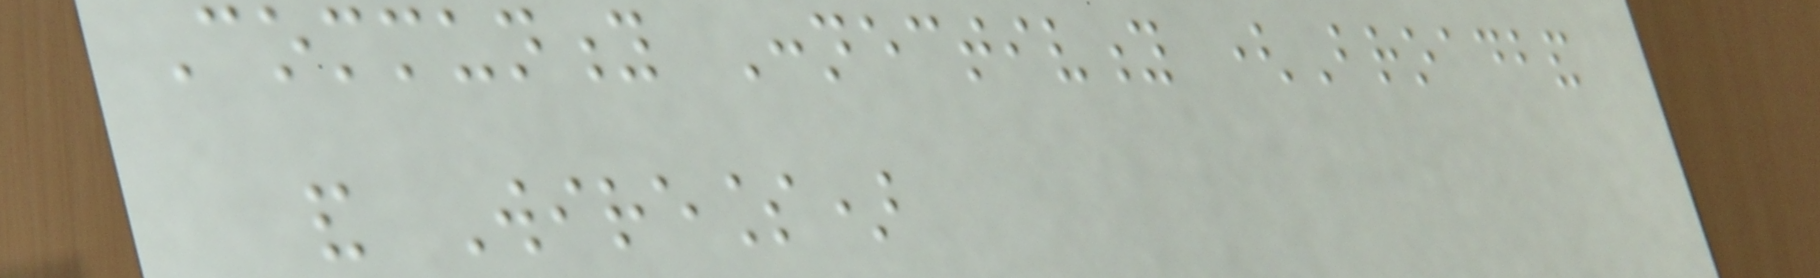Community Connectivity (Broadband
and Wireless)
